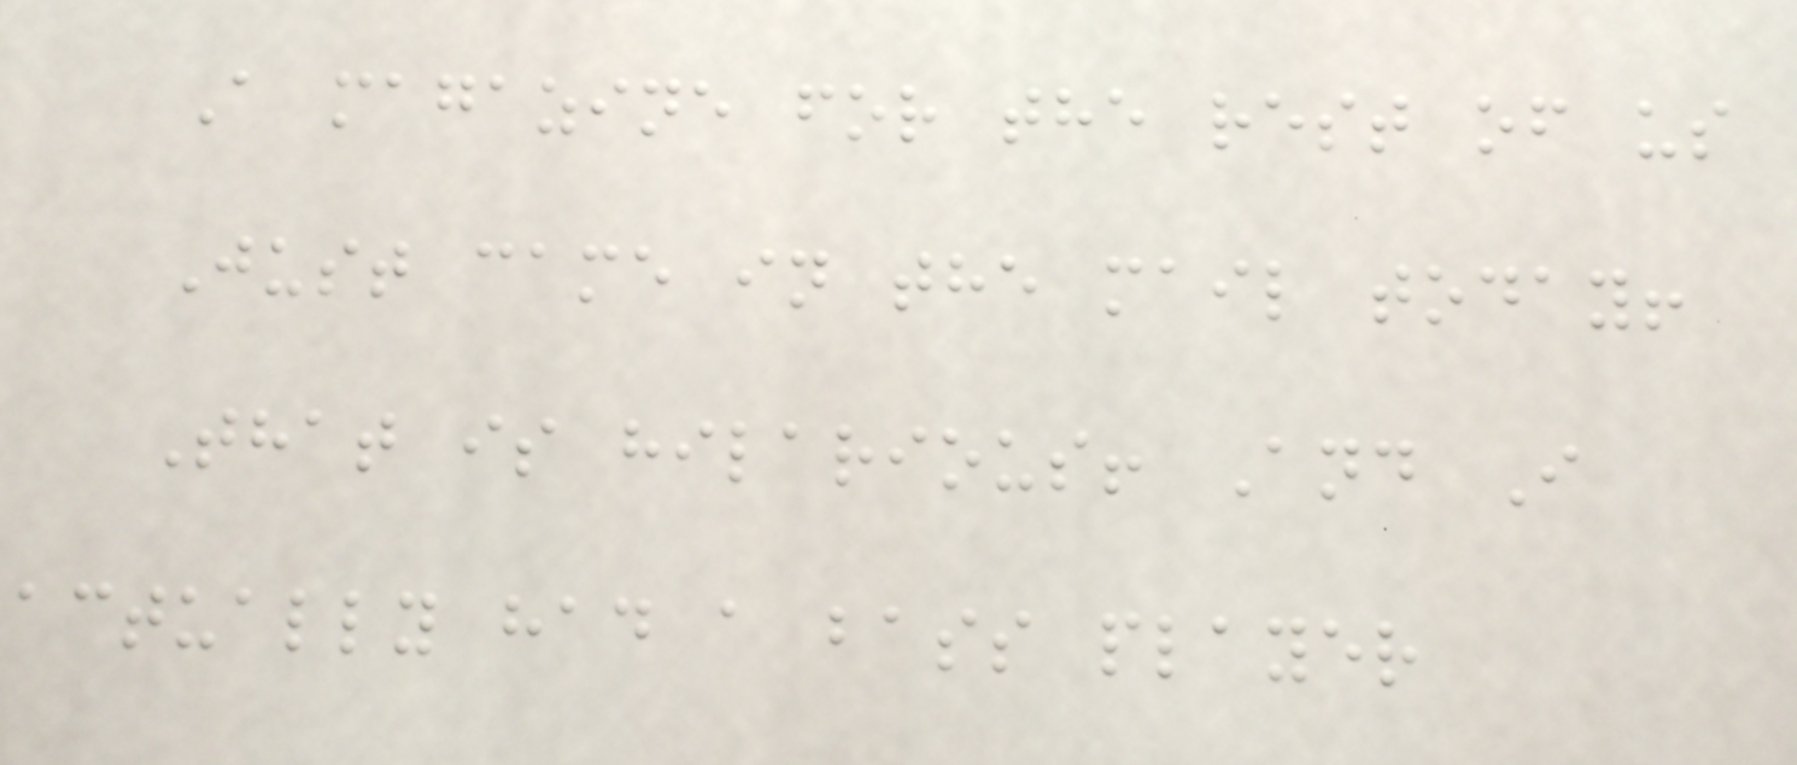A magazine for the rest of us
Just came in the mail today!
That is hilarious! And I
actually had a bass player
